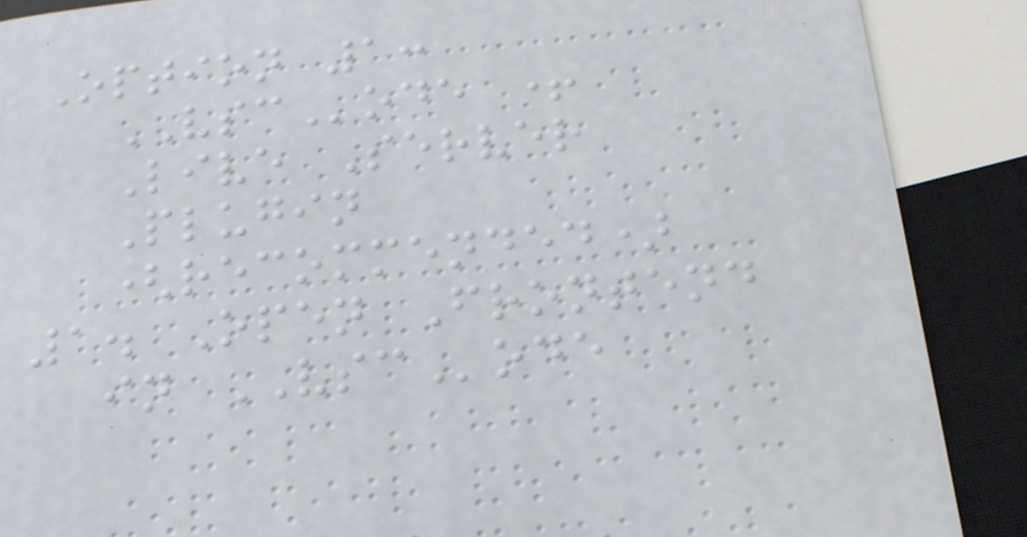Option 1:
VSCode +
Live Server
Plugin
(recommended)
1. Open Frontend
in VSCode
